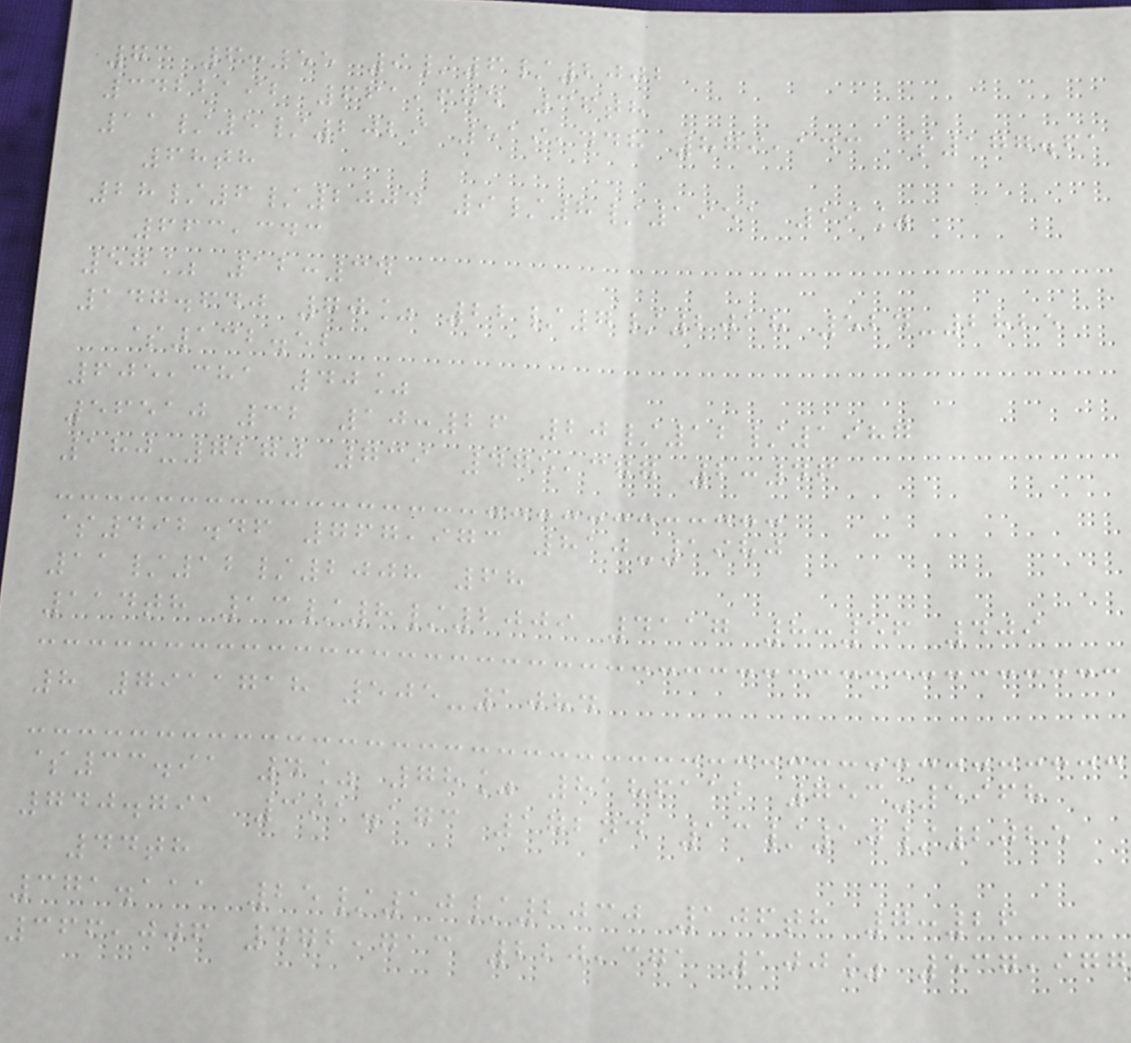73 6:55 9/6/2002
3422192 661,674 36th
11/5/2029 519,448 879,143 $177.61
68th
28/6/2004 9/8/1951 19%
663,343
57% 12:34
147.640 70% 22/7/2018 524-2825
$132.52
605,381 40%
56510 32 10:26 20/12/1987
180-7270 739 475,377 2:46
$492.46 767,973 810-1980
11/12/2008 68
114th 13/8/2009 4117 8:56 409
8 7911718 505-1084
$33.91 4% 78% 8186112 753-5968
740.791 391.173 172nd 13/10/2025
44th
371.111 25/10/2030 106th 7:26
366,006 472,713 220,371 100% 537,977
